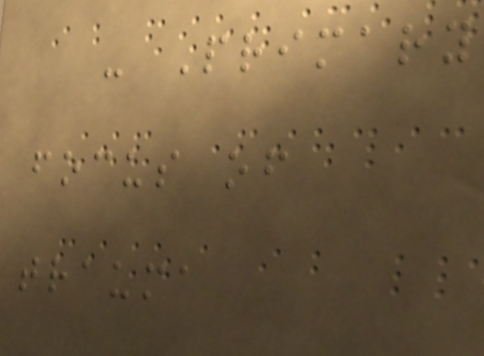- Primary
focus of
trauma
